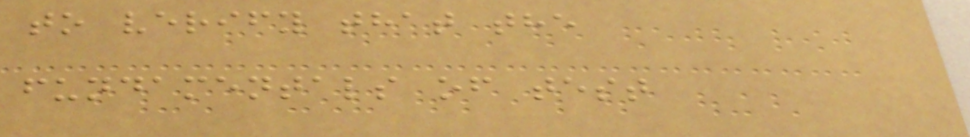to verify that the
fundamentals of test
